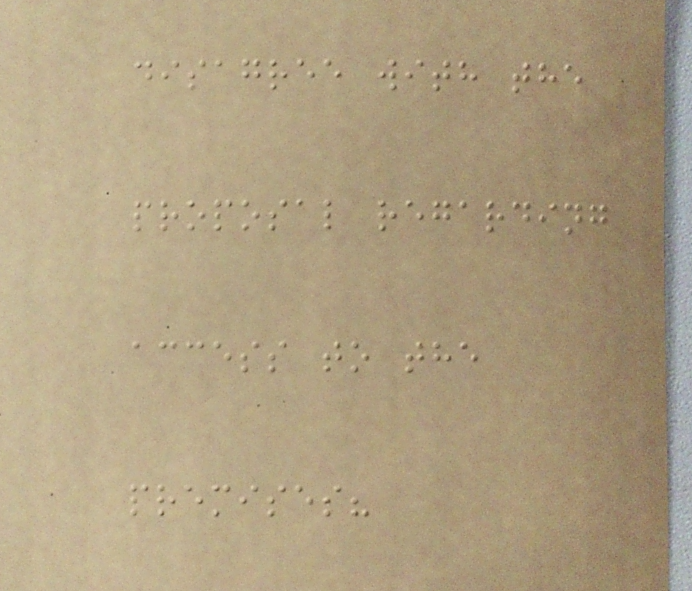disagree with the
proposal regarding
access to the
premises?
